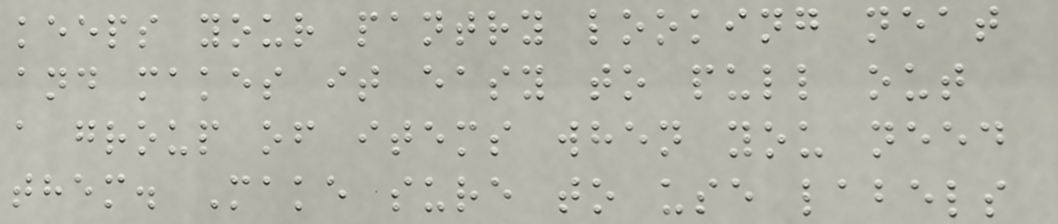keeps your pantry looking neat
and makes it easy to pull out
a group of items when you need
them. Make sure to use labels
